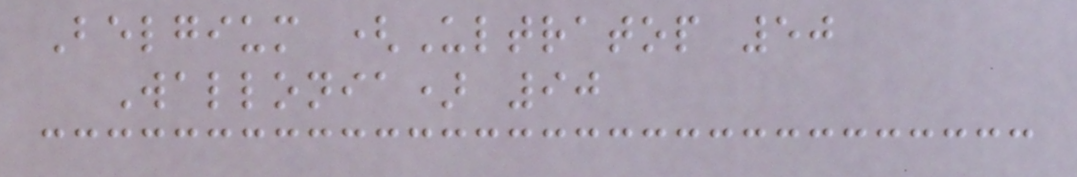Belgium (Ultratop 50
Wallonia) 90
